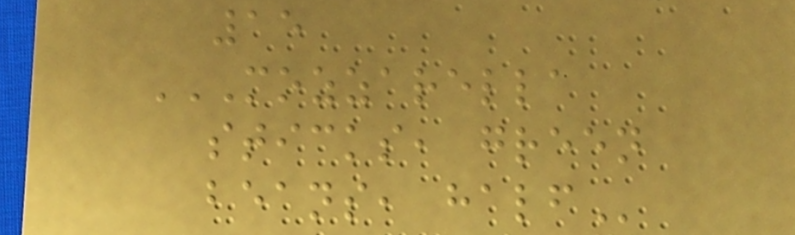15
MOZZARELLA
STICKS, GREEN
BEANS, HALF
